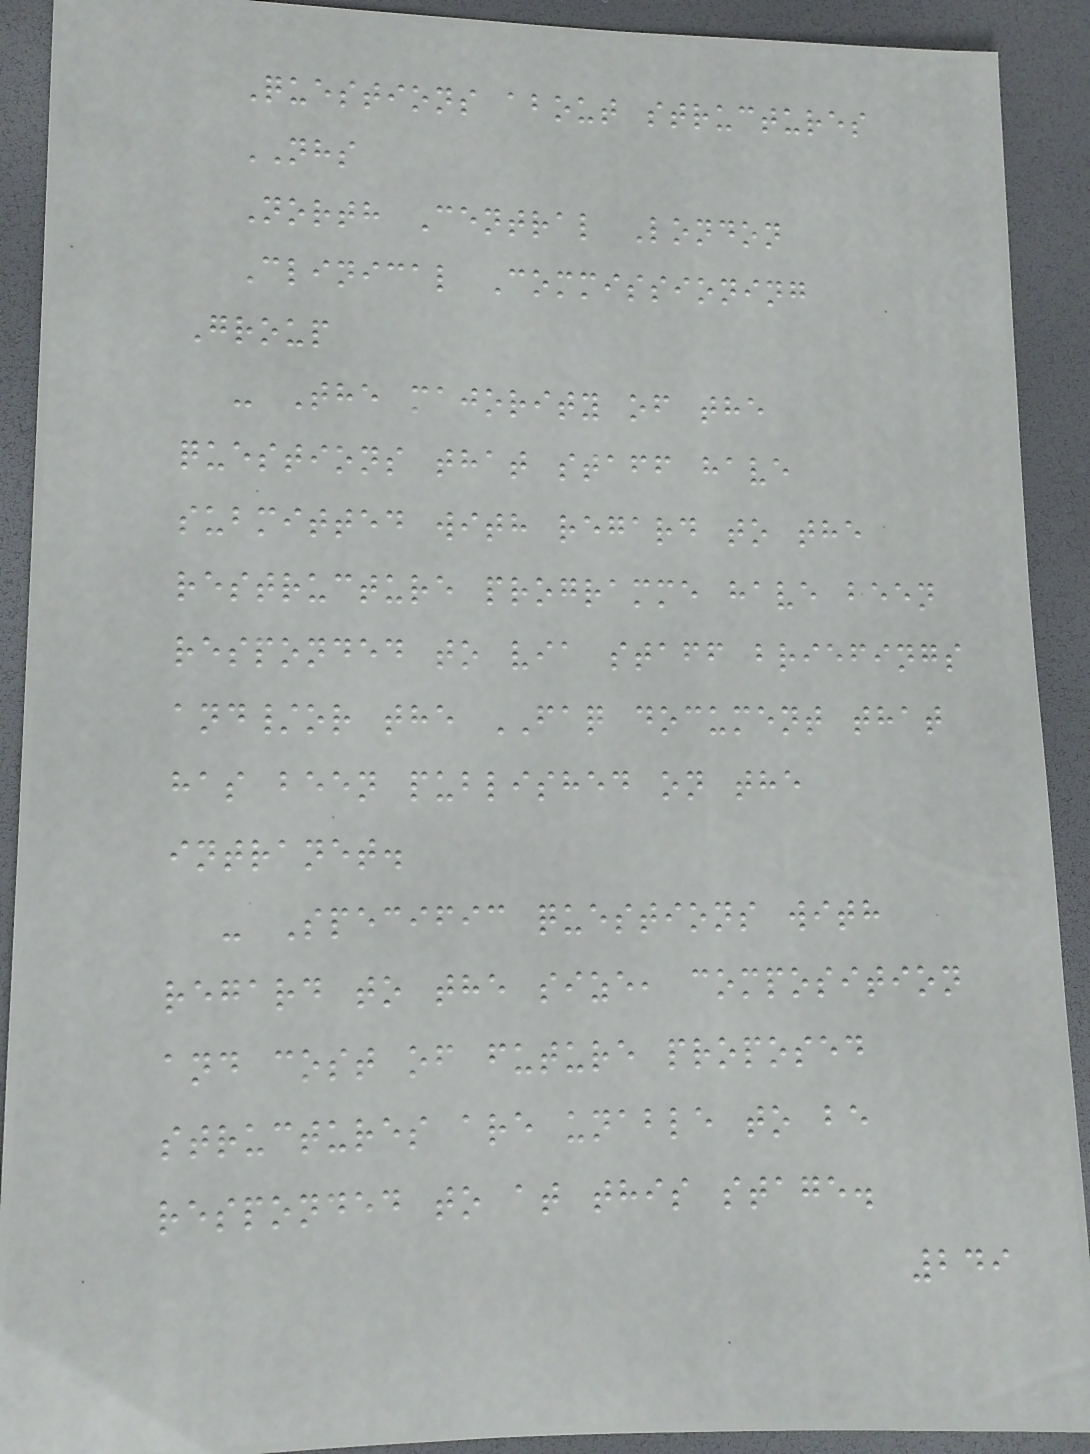Questions about structures
NHS
North Central London
Clinical Commissioning
Group
- The majority of the
questions that staff have
submitted with regard to the
restructure programme have been
responded to via staff briefings
and/or the FAQ document that
has been published on the
intranet.
- Specific questions with
regard to the size, composition
and cost of future proposed
structures are unable to be
responded to at this stage.
249
